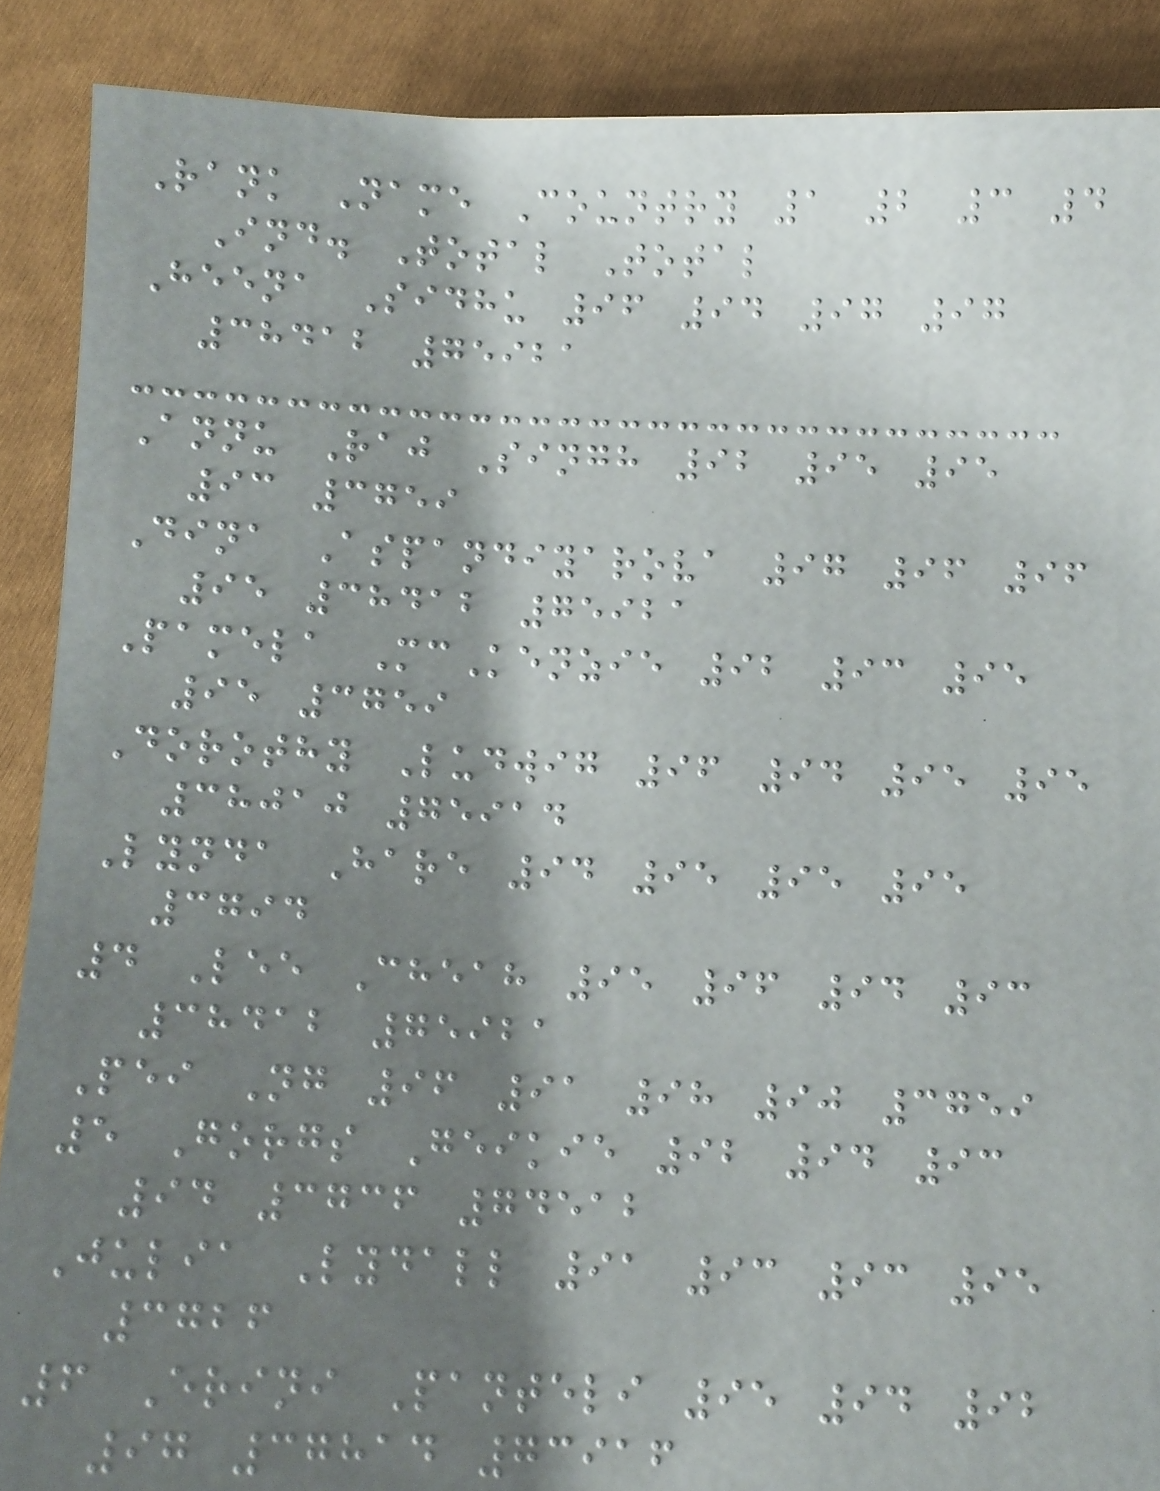Rank Name Country 1 2 3 4
Ind. Total Total
Heena Sidhu 96 94 97 97
38412 75921
Annu Raj Singh 92 95 95
93 3759
Dina Aspandiyarova 97 96 96
95 38412 75921
Pamela McKenzie 92 93 95
95 3759
Dorothy Ludwig 96 94 95 95
38010 75914
Lynda Hare 94 95 95 95
3794
4 Lee Cheah 95 96 94 93
38412 75921
Pei Ng 96 91 98 90 3759
5 Gorgs Geikie 92 94 93
94 3736 74512
Julia Lydall 91 93 93 95
3726
6 Erini Panteli 95 94 92
97 37814 73916
